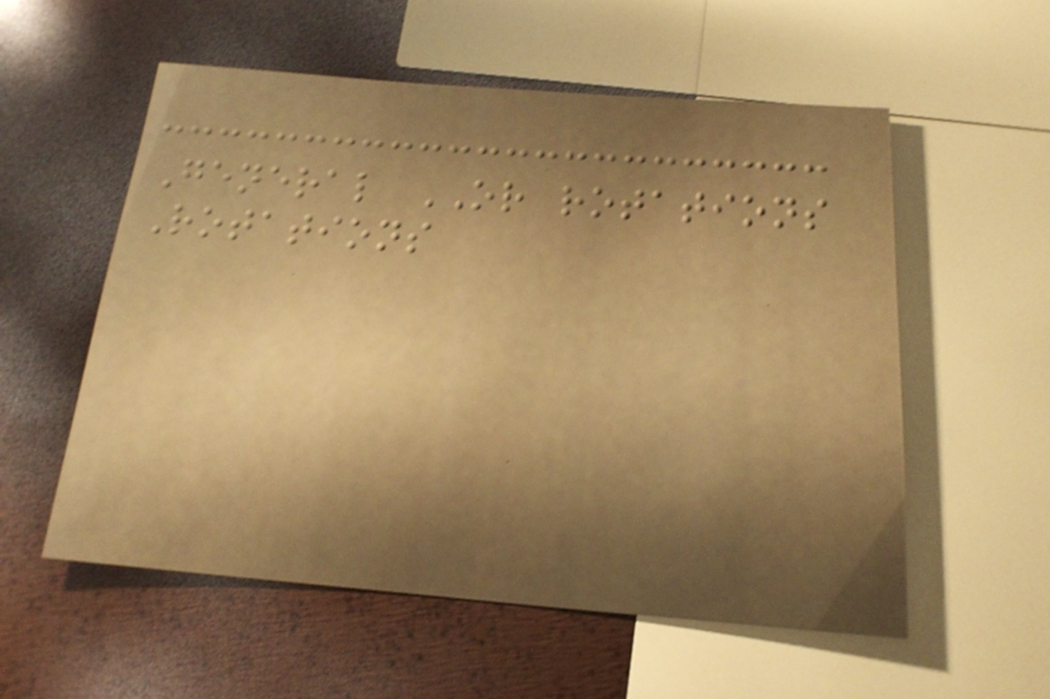General OR rotations
Rotations
